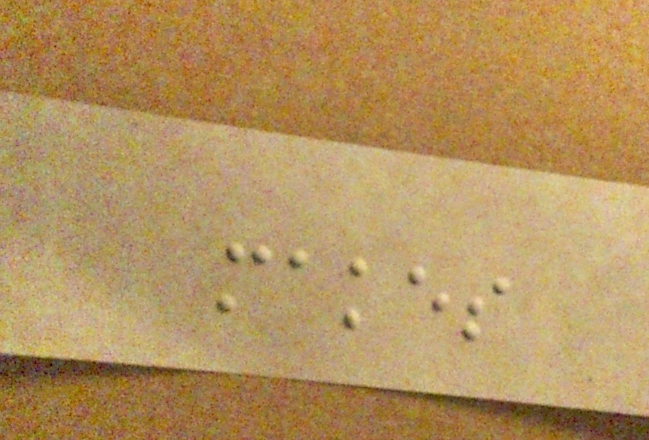makes
